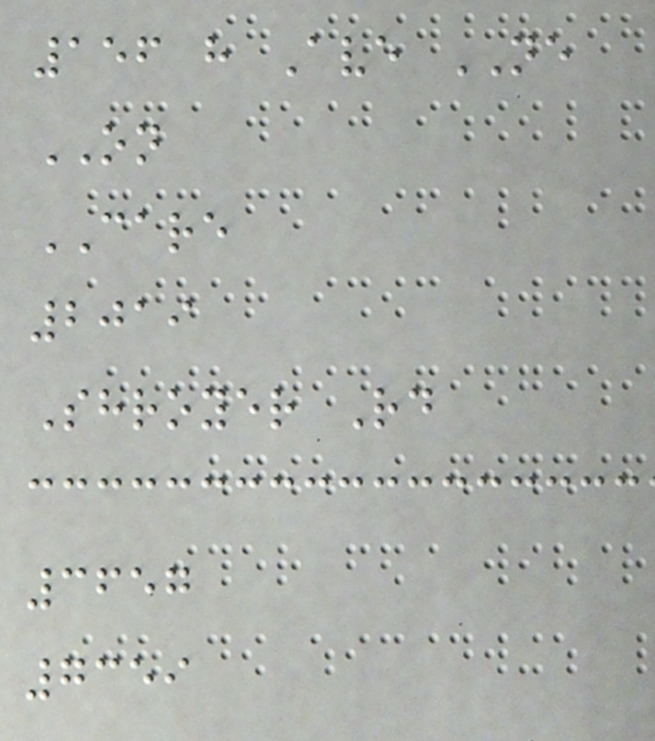156 h Ave NE
ON
CARE
2019
Shroyer Rd
3657
7359
